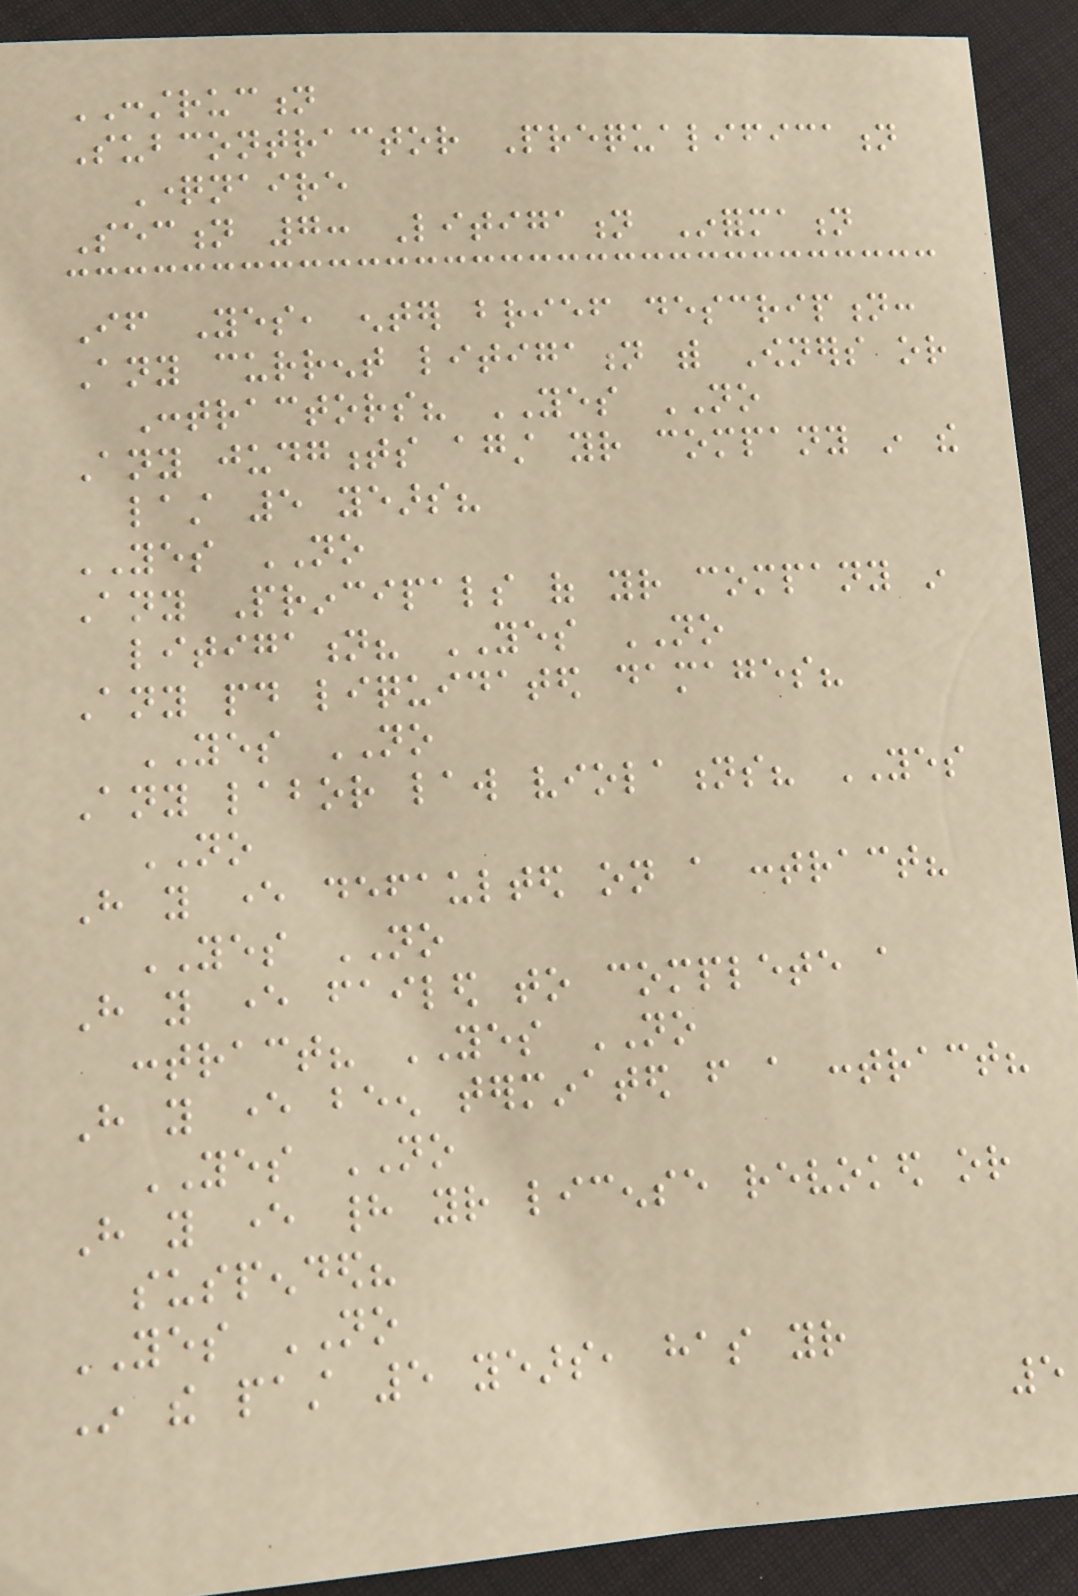CONSTRUCTION
Subcontractor Prequalification
Questionnaire
Section 7: Litigation Information
If Yes, enter brief description:
Any current litigation with Owners or
Contractors? YES NO
Any judgments against your company in the
last 5 years?
YES NO
Any Principals of your company in
litigation? YES NO
Any paid liquidated damages?
YES NO
Any labor law violations? YES
NO
Have you ever defaulted on a contract?
YES NO
Have you ever failed to complete a
contract? YES NO
Have you ever been terminated from a contract?
YES NO
Have you ever had your license revoked or
suspended?
YES NO
In the past 5 years, has your
5
